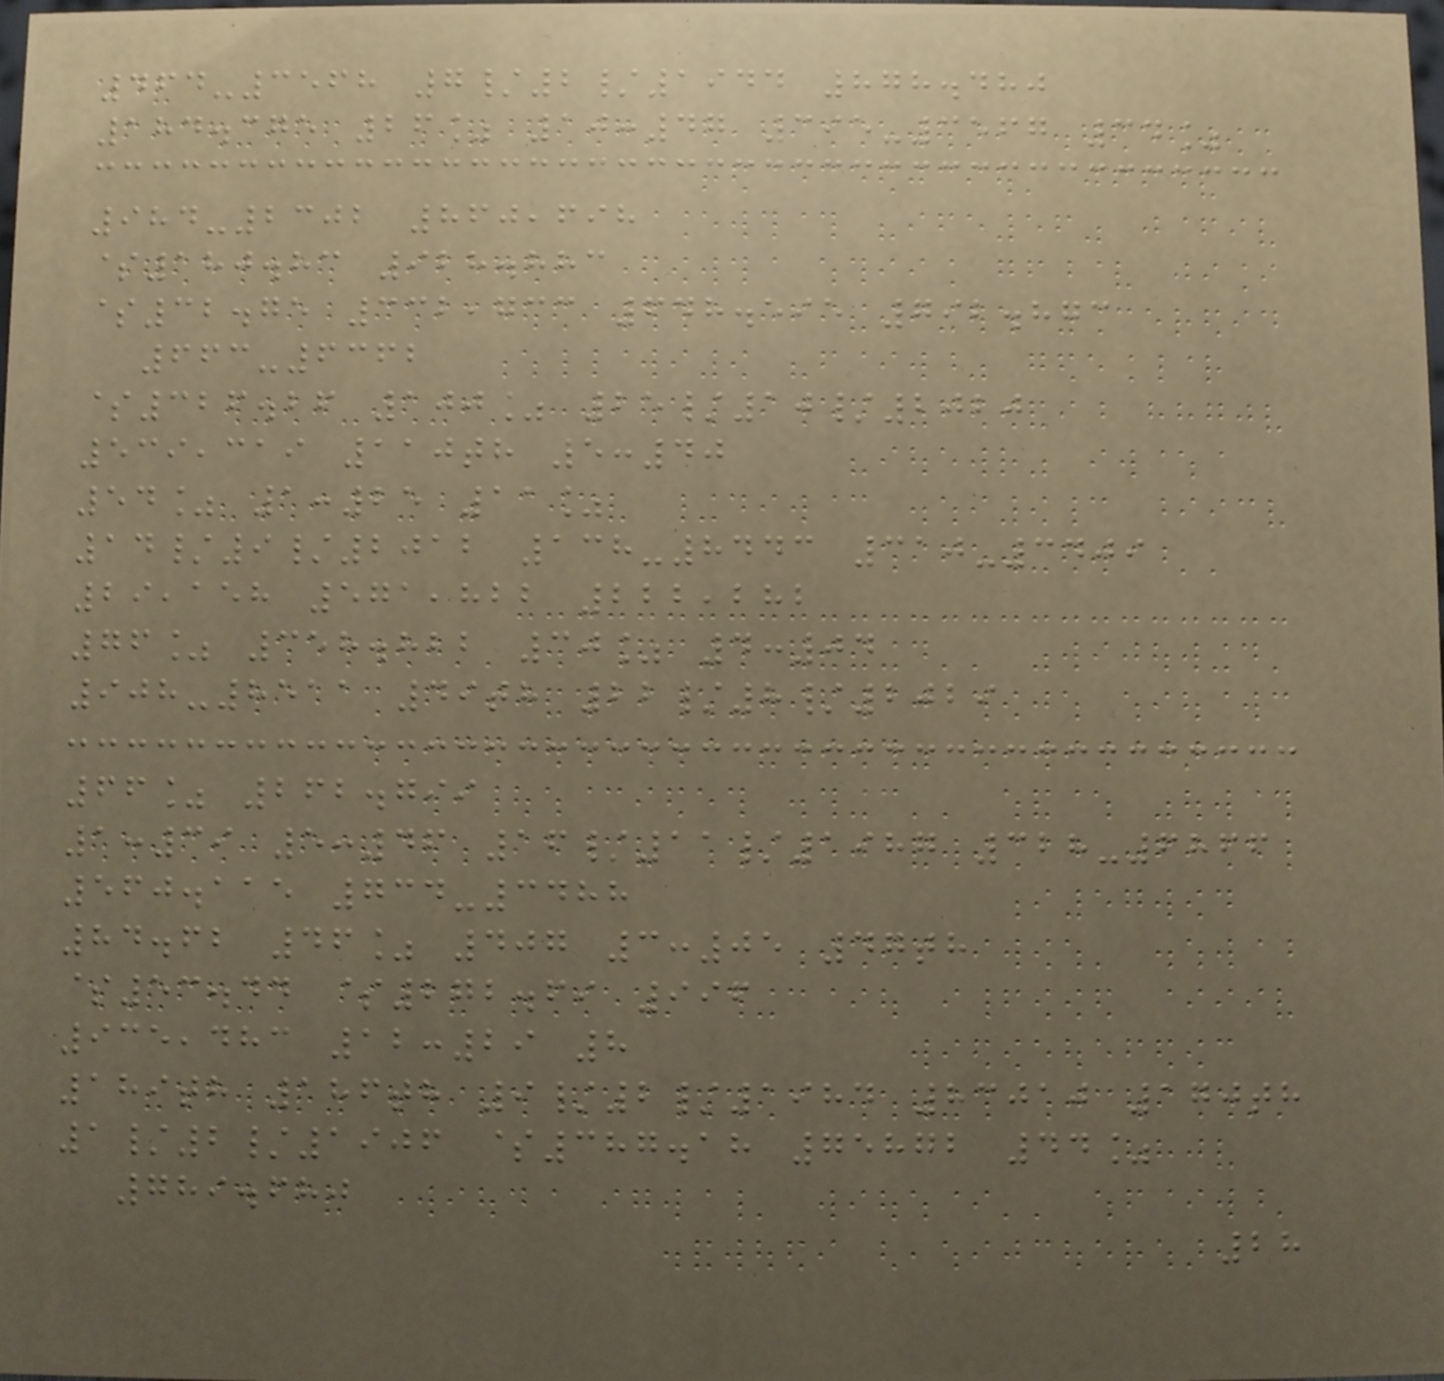464-3568 7/2/1944 878.480
184.375 26% 10:47 395-3567 34%
984-2302 860,698
$180.83 928.883
$32.75 332,733 648.595 792.873
663-6362
$326.26 100% 25/10/2020
539,319 110th 5:40
54% 1:25 11%
14/9/2012 138-8443 310-3409
29,158 571,822 222,282
76% 358.822 30% 4:04
908-8511 49th 22/8/2029
66% 262.799
1:39 5:46 16/11/1987 328-6866
560.115 734-3488
84.62 46% 407 3:05 47th
$53.44 $272.69 996
935,483 12:29 8
189th 186th 9/2/1984 83010 170th
1/2/1906 $387.18 75872 44%
789.680
28
